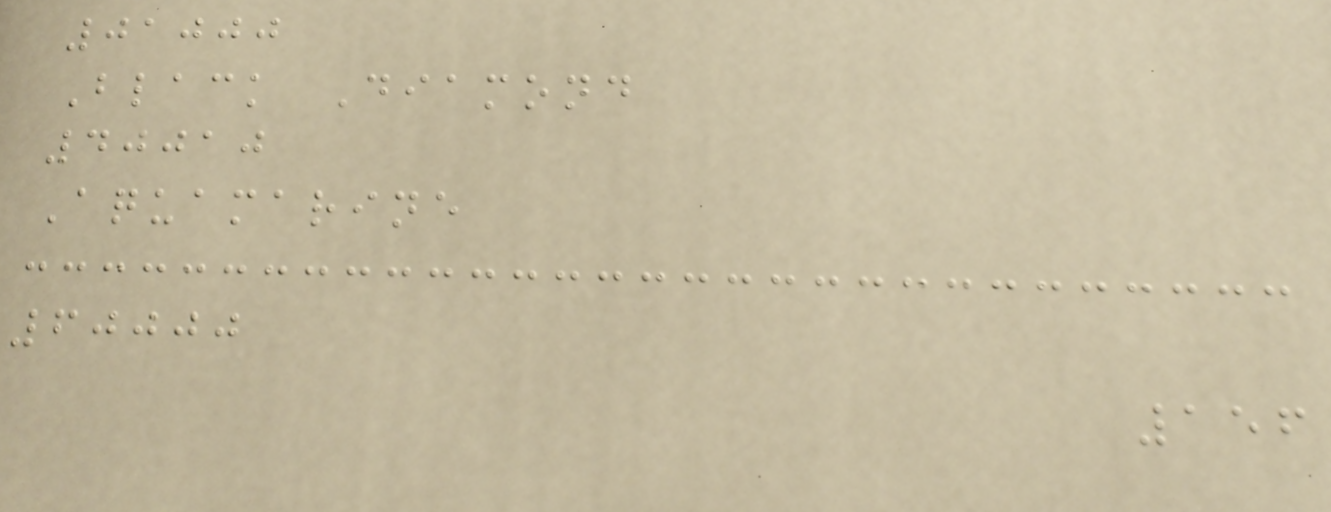01000
Black Diamond
40010
Aquamarine
60000
156
